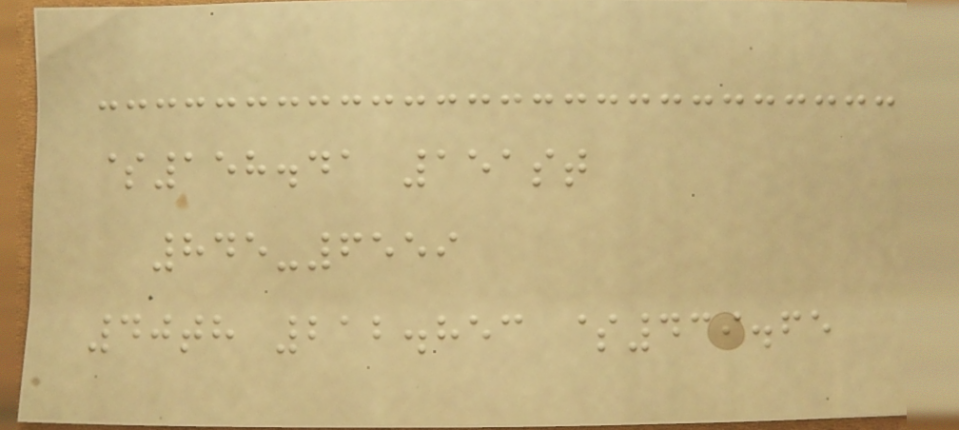$158.41 151st
845-6559
40th 212.853 $439.65
